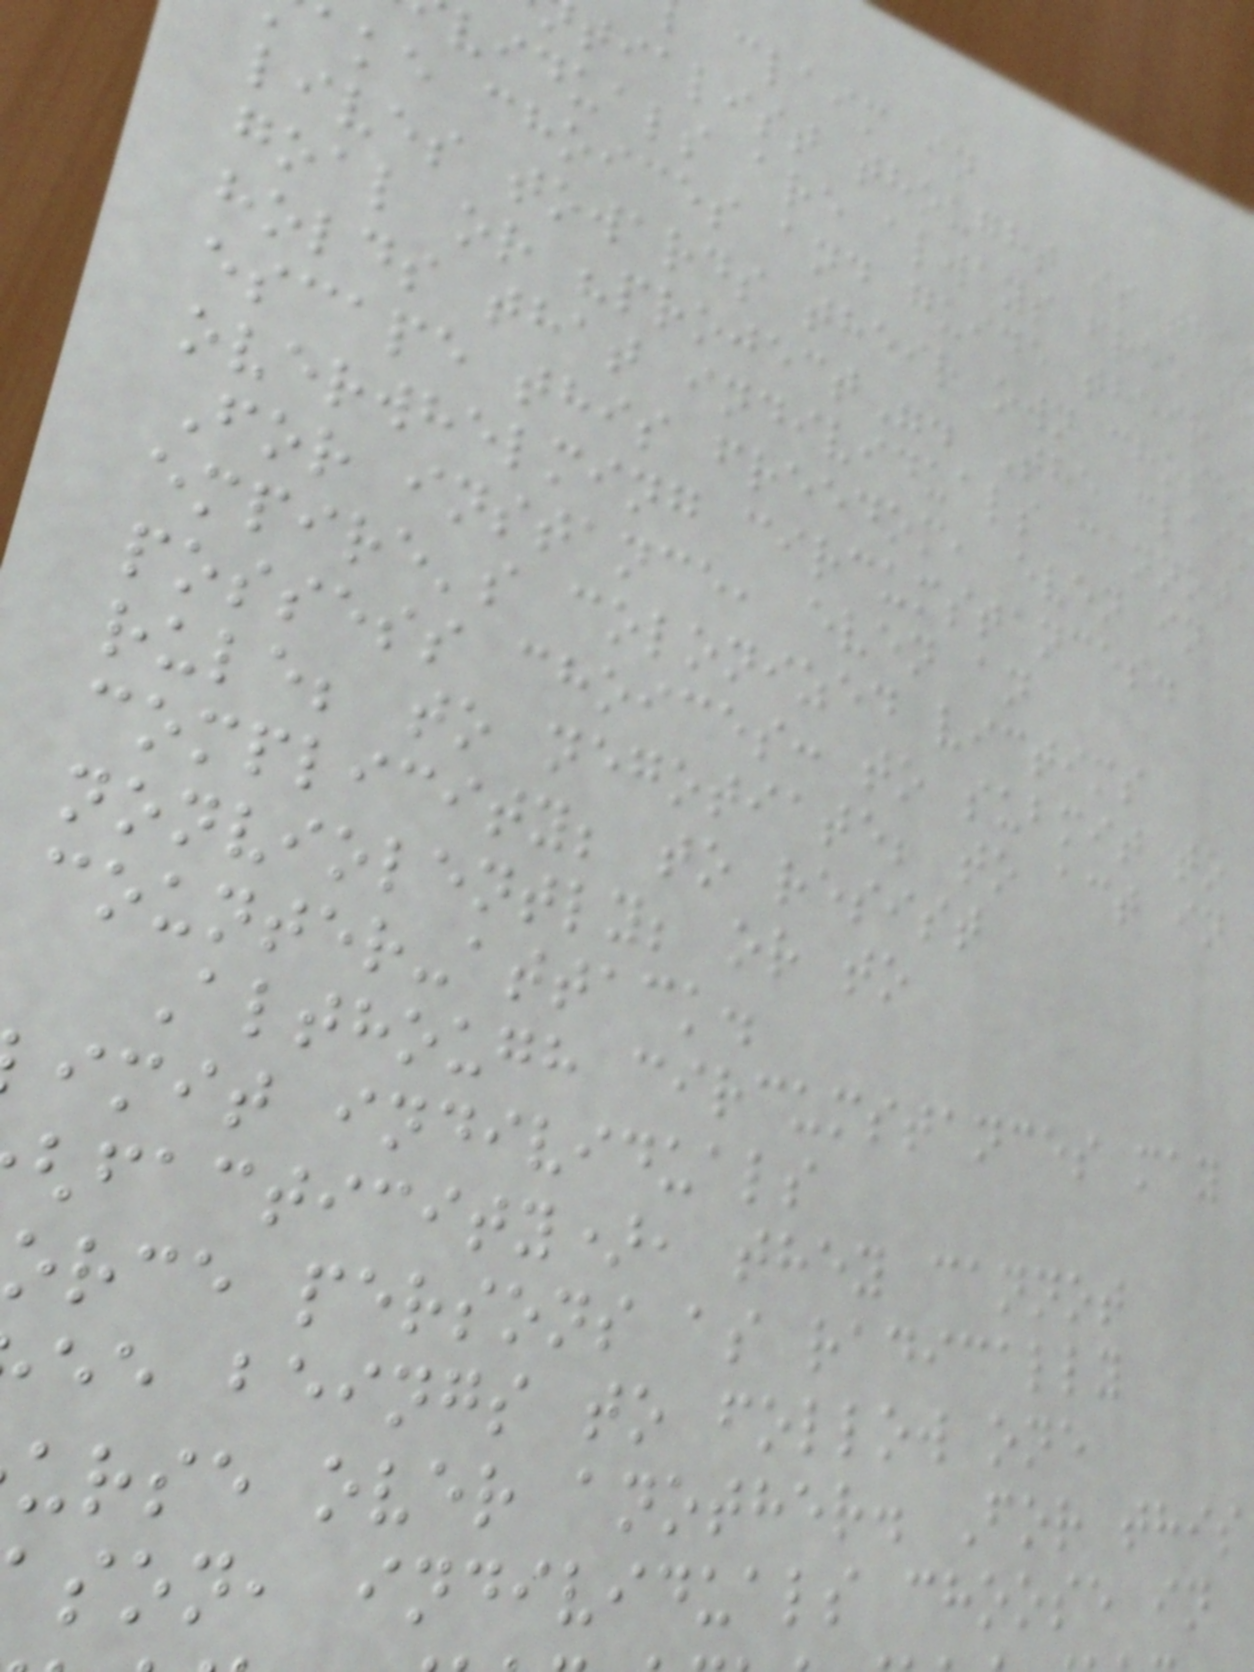claim in
tialist thought is tha
viduals are always free t
ake choices and guide their
lives towards their own chose
goal or "project". The clai
holds that individuals cannot
escape this freedom, even in
overwhelming circumstances.
For instance, even an
empire's colonized victims
possess choices: to submit to
rule; to negotiate; to act in
complicity; to resist
nonviolently; or to
counter-attack.
Although circumstances may
imit individuals
facticity), they cannot
orce persons as radically
ee beings to follow one
urse over another. For this
son, individuals choose in
